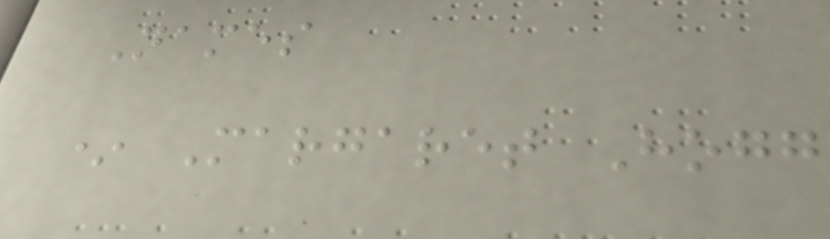Names
* Margaret Hogg
